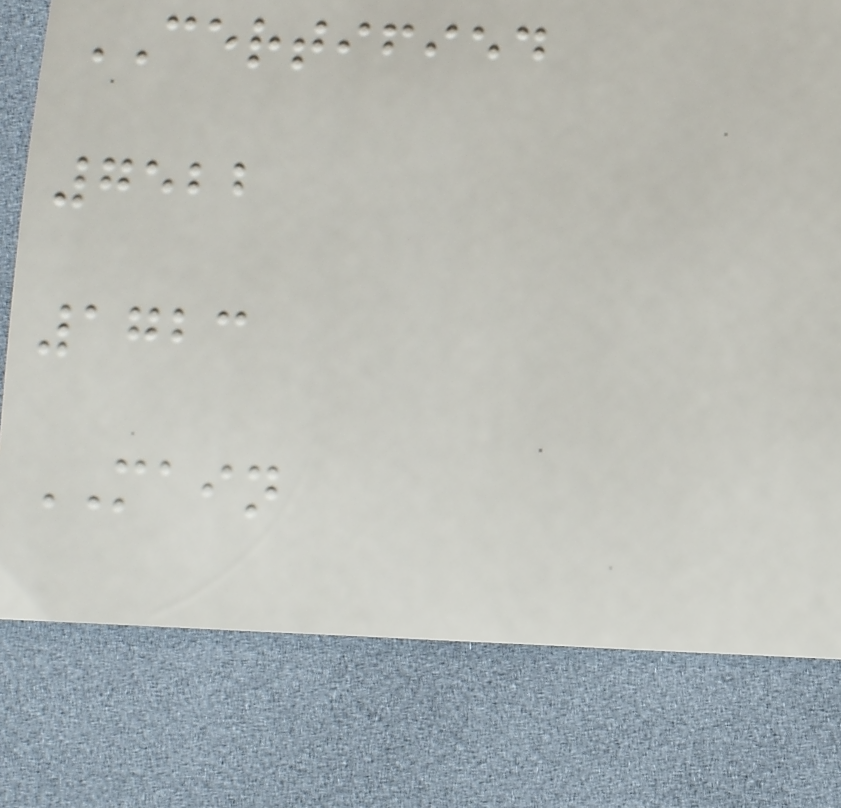CERTIFIED
7522
1723
MAIN
